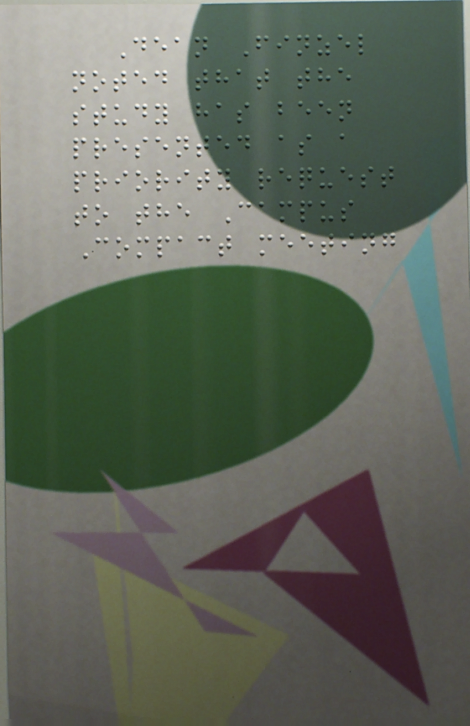Dean Finzel
noted that the
study has been
presented as a
priority request
to the Campus
Compact meeting
